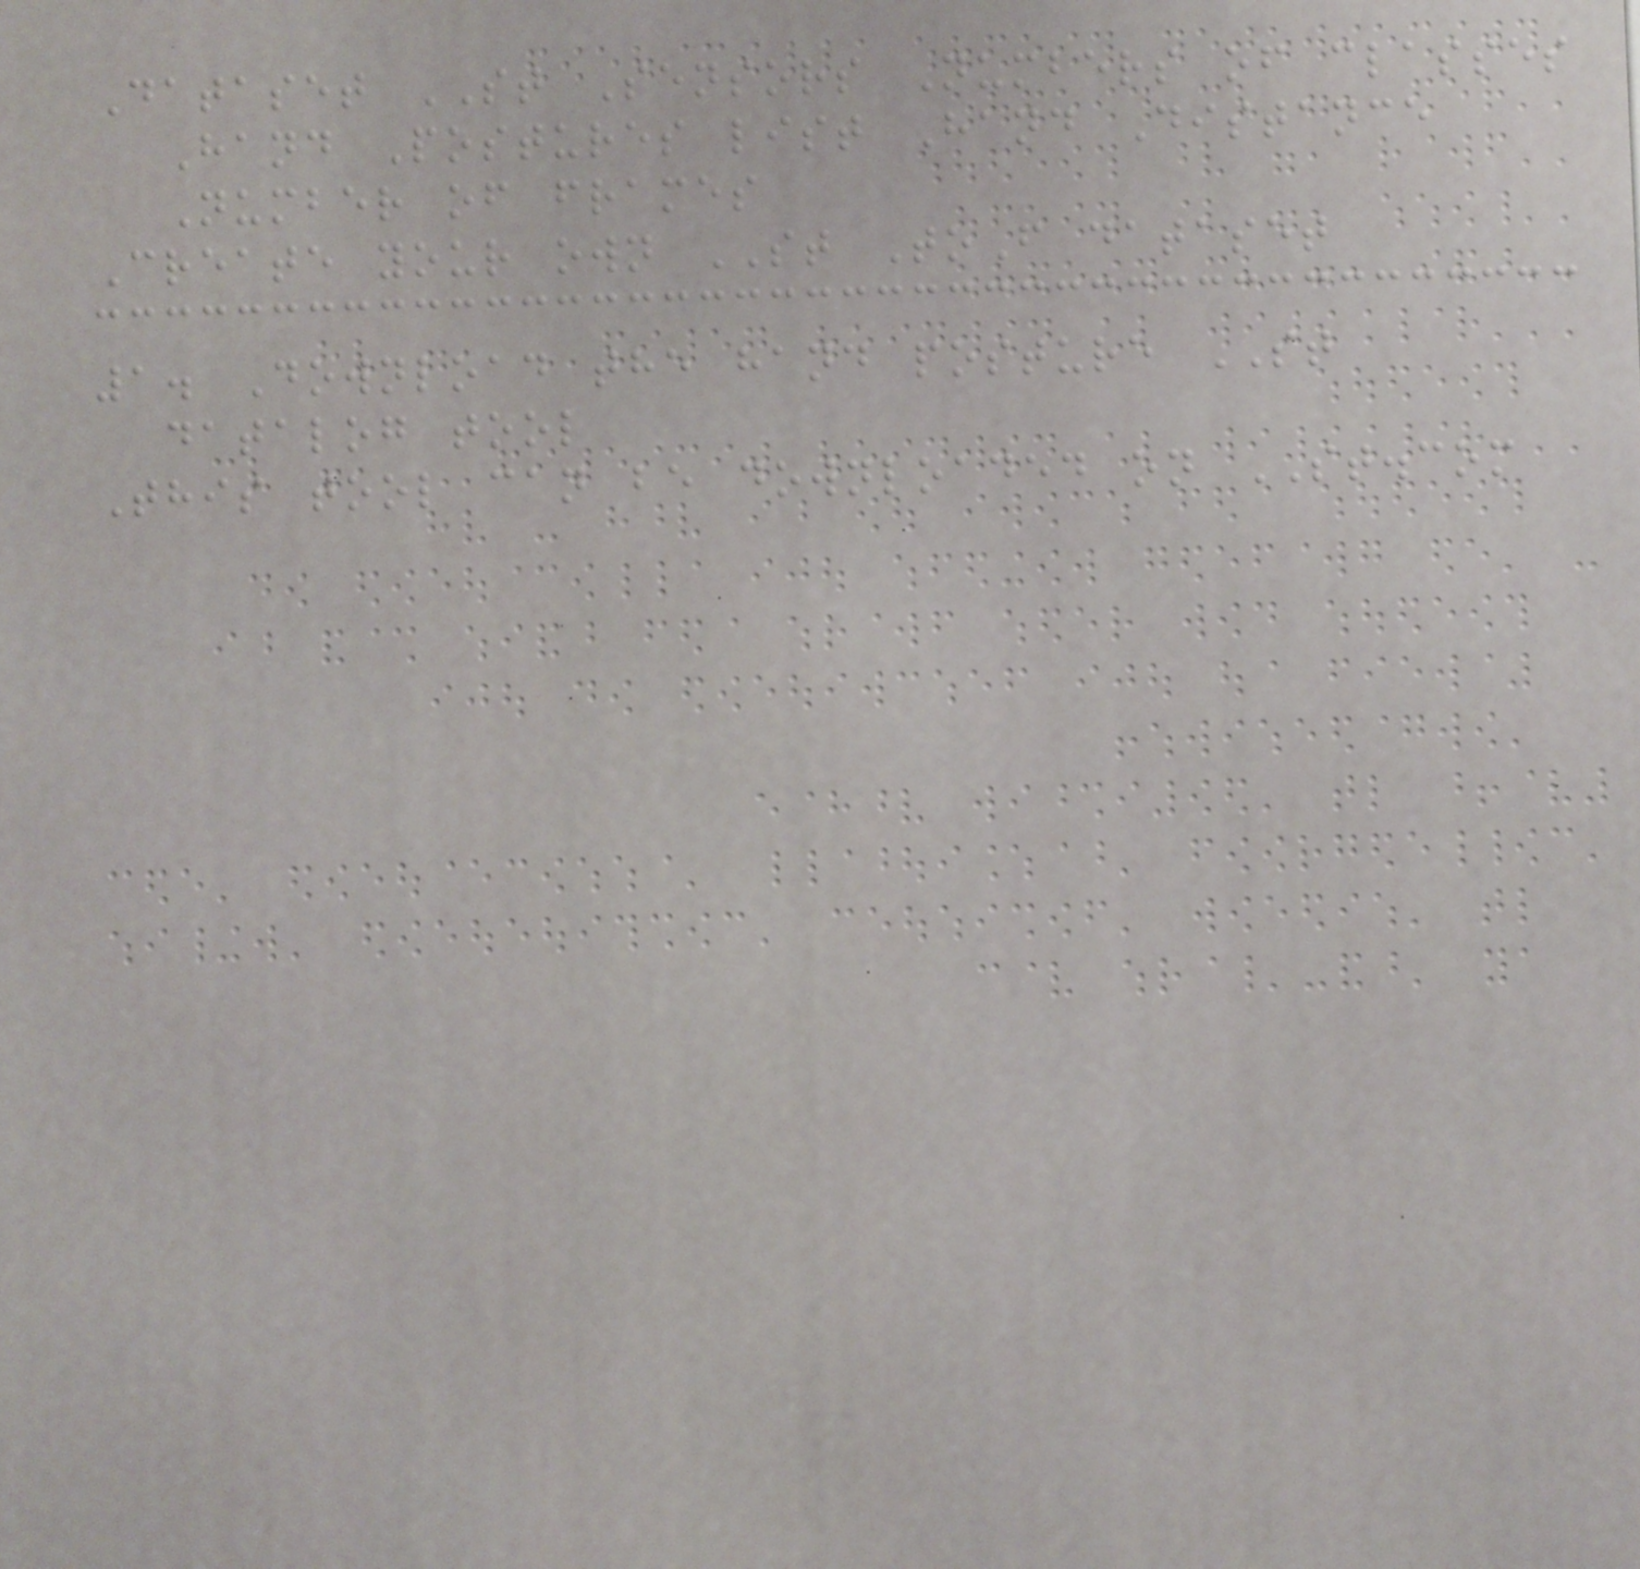Dataset ST Sensors Numbers of classes
Hand Postures list Hand Distance
Number of frames
Create your own ST ToF dataset
1. Download the hand posture ST
datalog tool
This tool can be downloaded on ST.com
